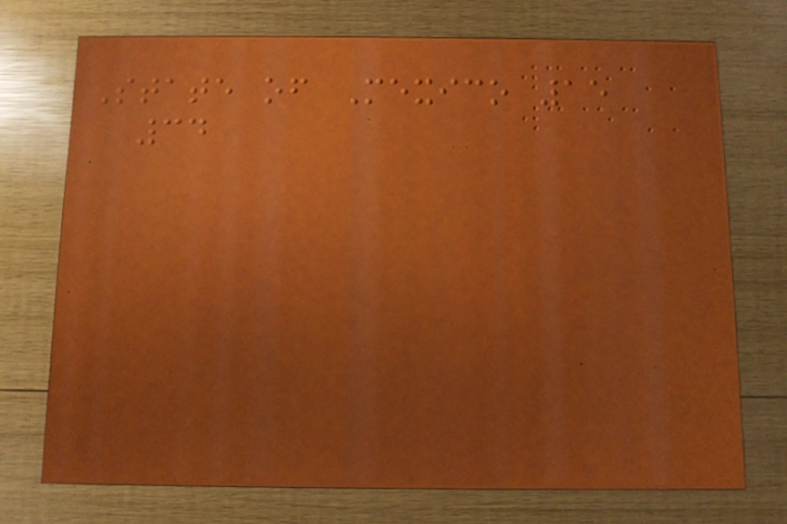State of Mexico 15
34
